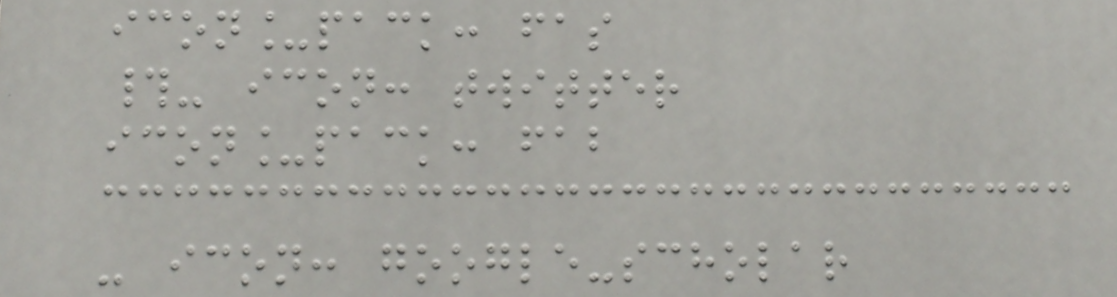icon_pack: fas
#- icon: twitter
icon_pack: fab
- icon: google-scholar
